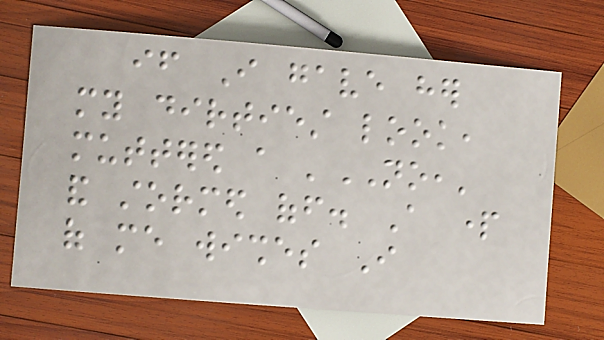if I gave her
my dirtiest look,
muttered a 'NO,'
and stormed off. A part
of me wishes I
